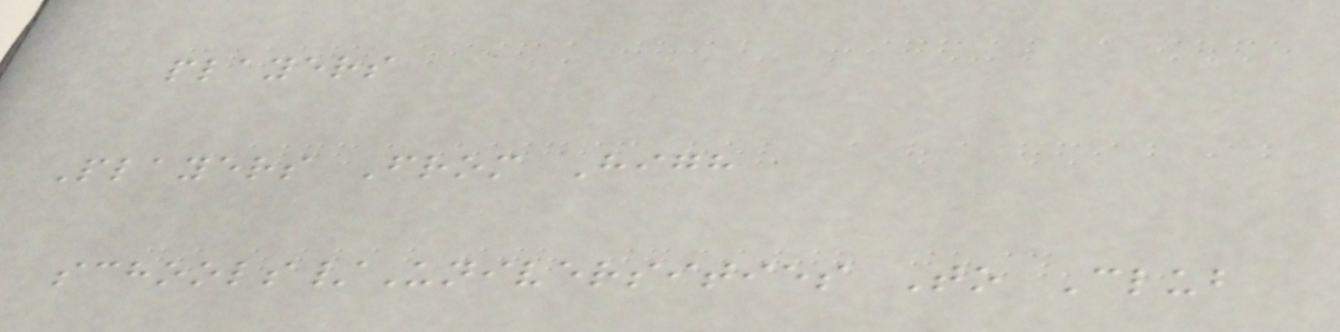players
Players From High
schools/Universities To Club
